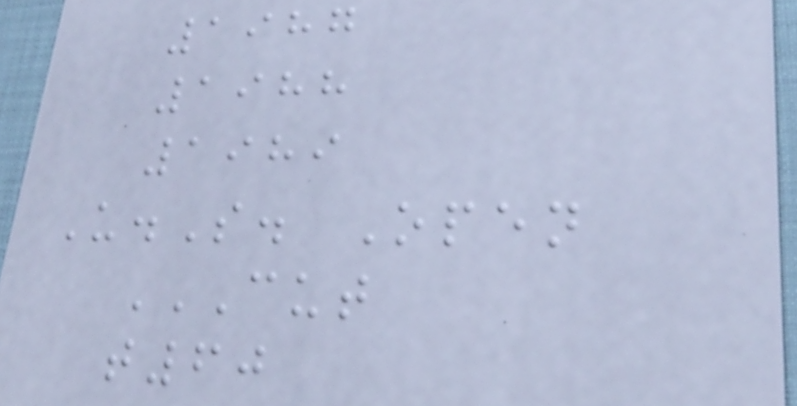1987
1988
1989
U.S. Open
CUT
T60
